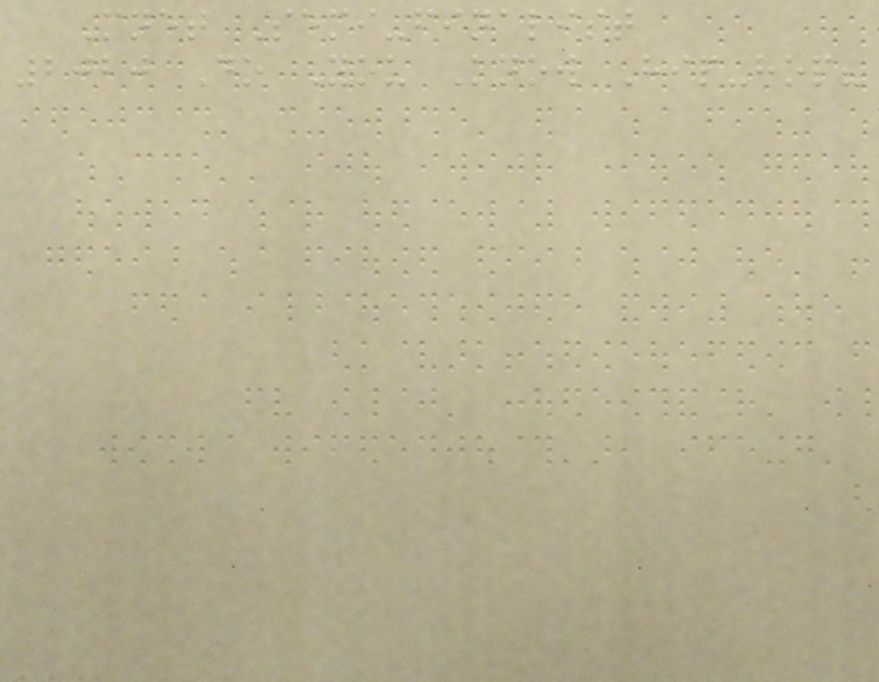Mnet Semi-finalist
2020 Do You Know Hip-hop?
